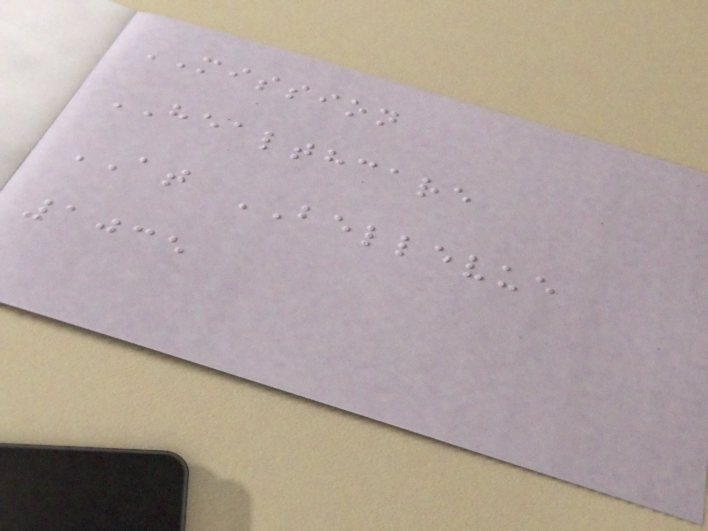MISSION
HEALTHCARE
AT BELLEVUE
1035
